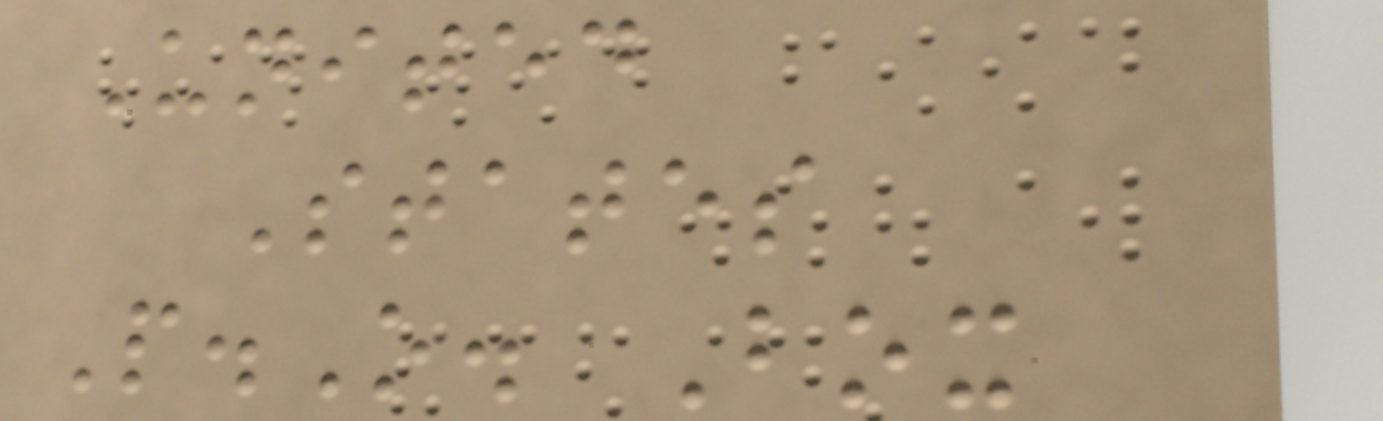United
States
P.O. Box
